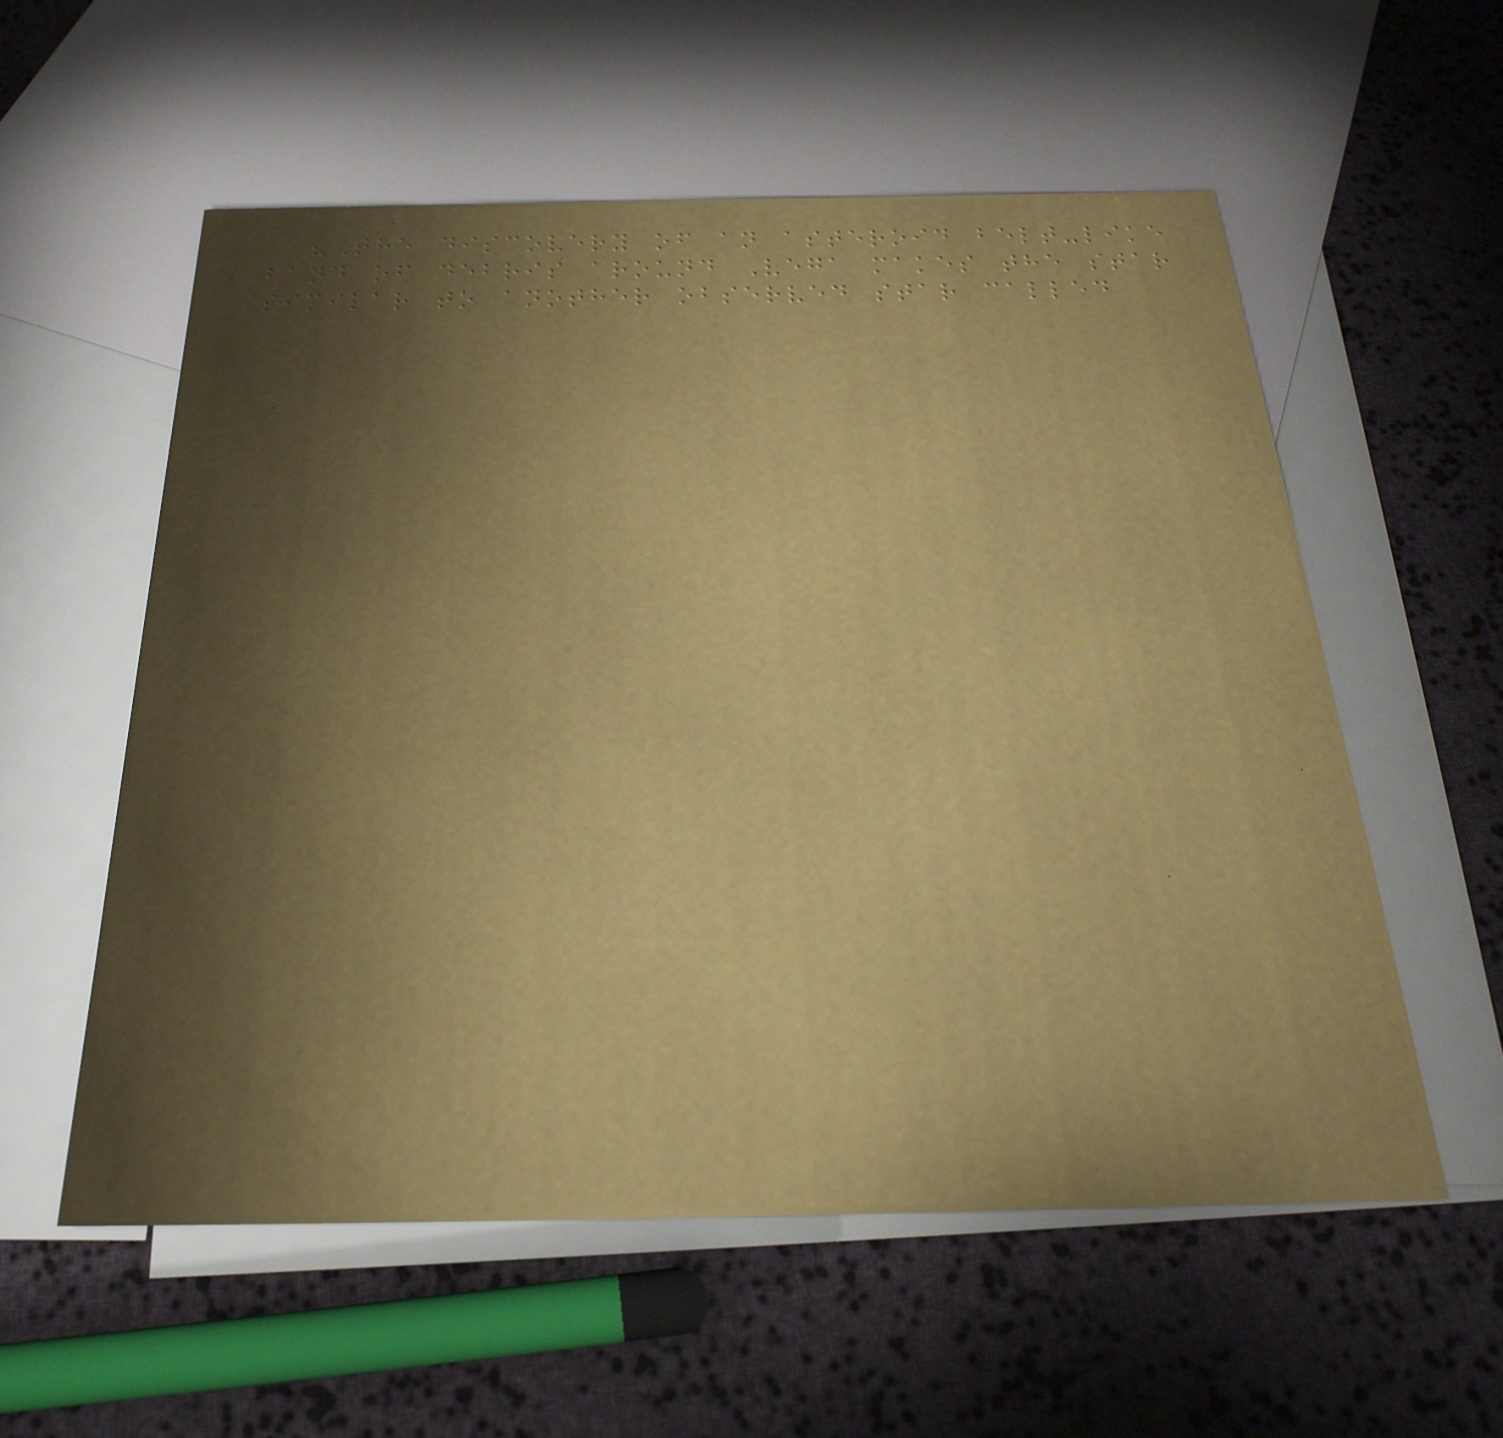"The discovery of an asteroid belt-like
band of debris around Vega makes the star
similar to another observed star called
